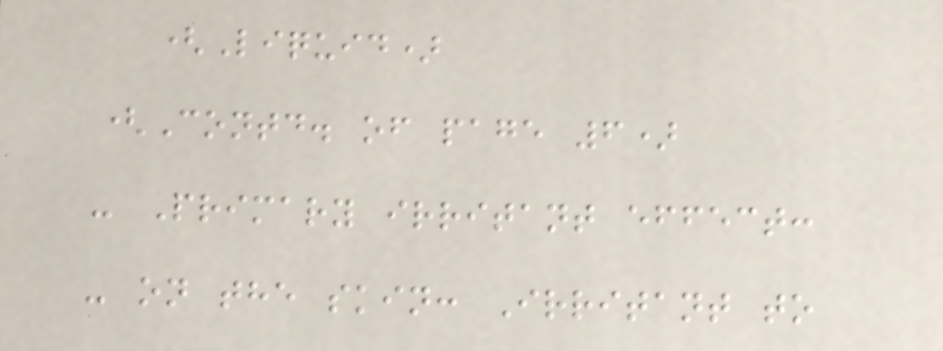(Liquid)
(Contd. of page 6)
- Primary irritant effect:
- on the skin: Irritant to
